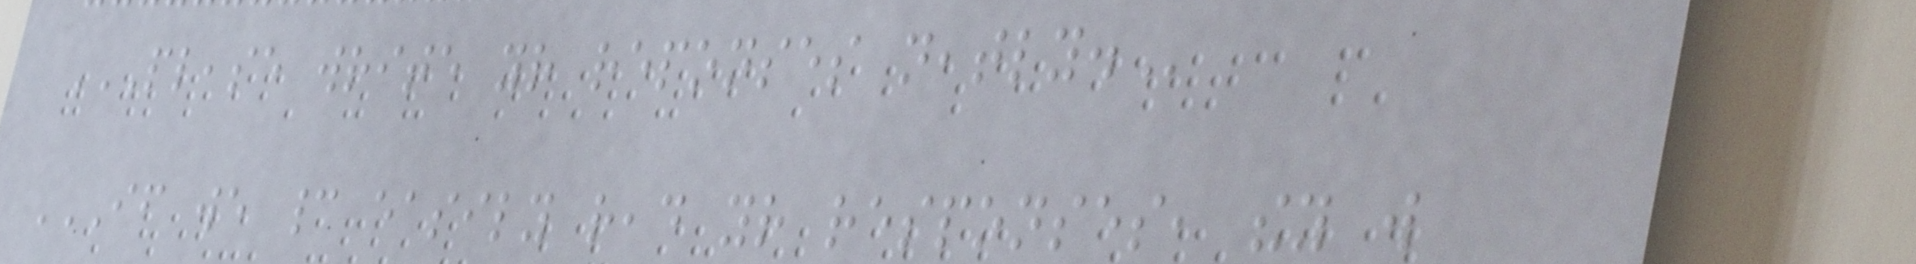PLEASE WRITE YOUR REPONSES NEATLY.
IF WE CANNOT EASILY READ YOUR RESPONSES, THEY WILL
